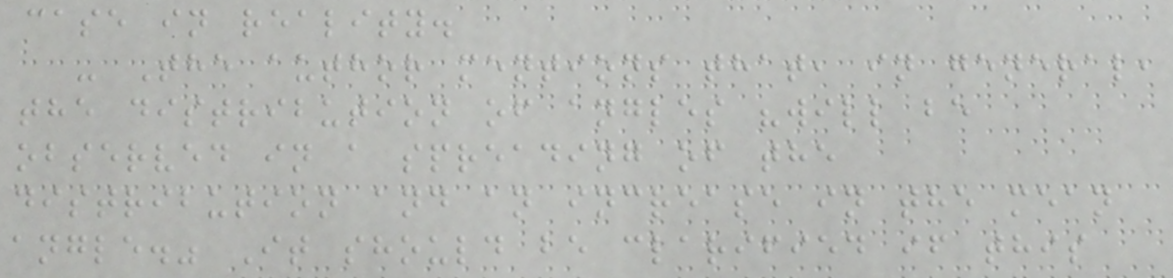case in reality.
- The author mentions that, in general,
the distribution of angles "will be
observed in a spreading of the
distribution and an increase in the mean
angle." It should be clarified if this
